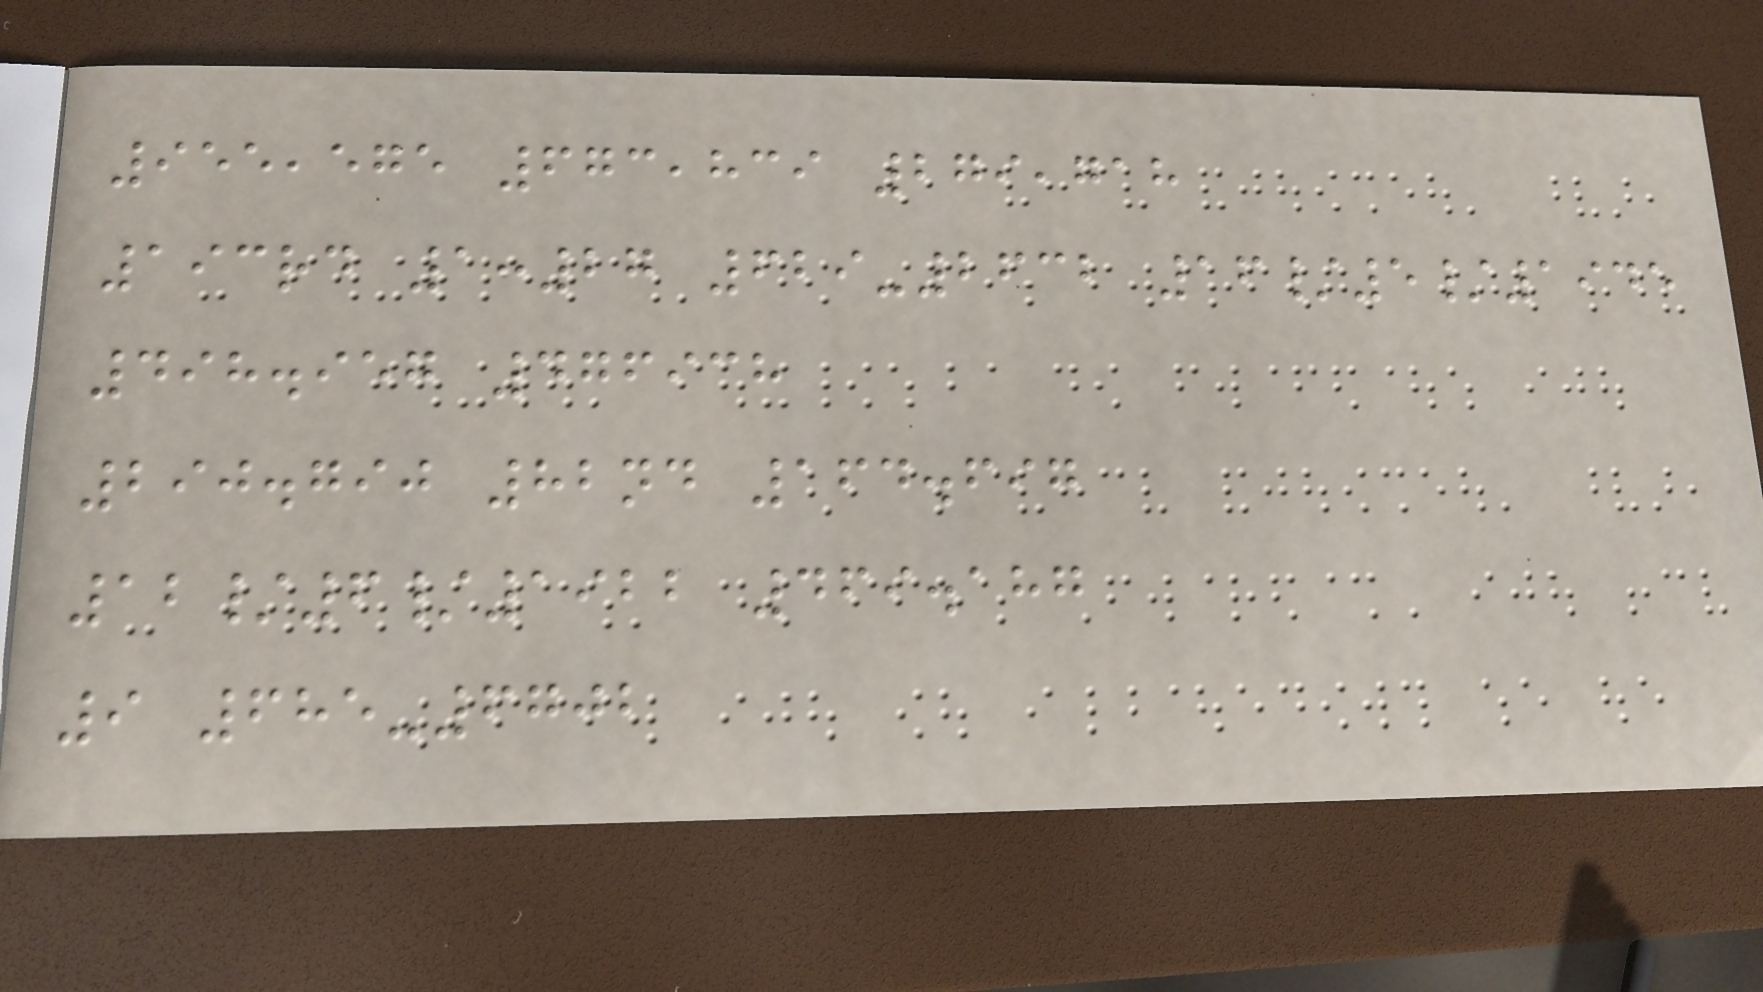955,575 673,839 279,718
193rd 1:27 629-2632 16/5/1945
498.957 476938
290.790 82nd 164.697
12/6/1922 469.187
9 685-6702
